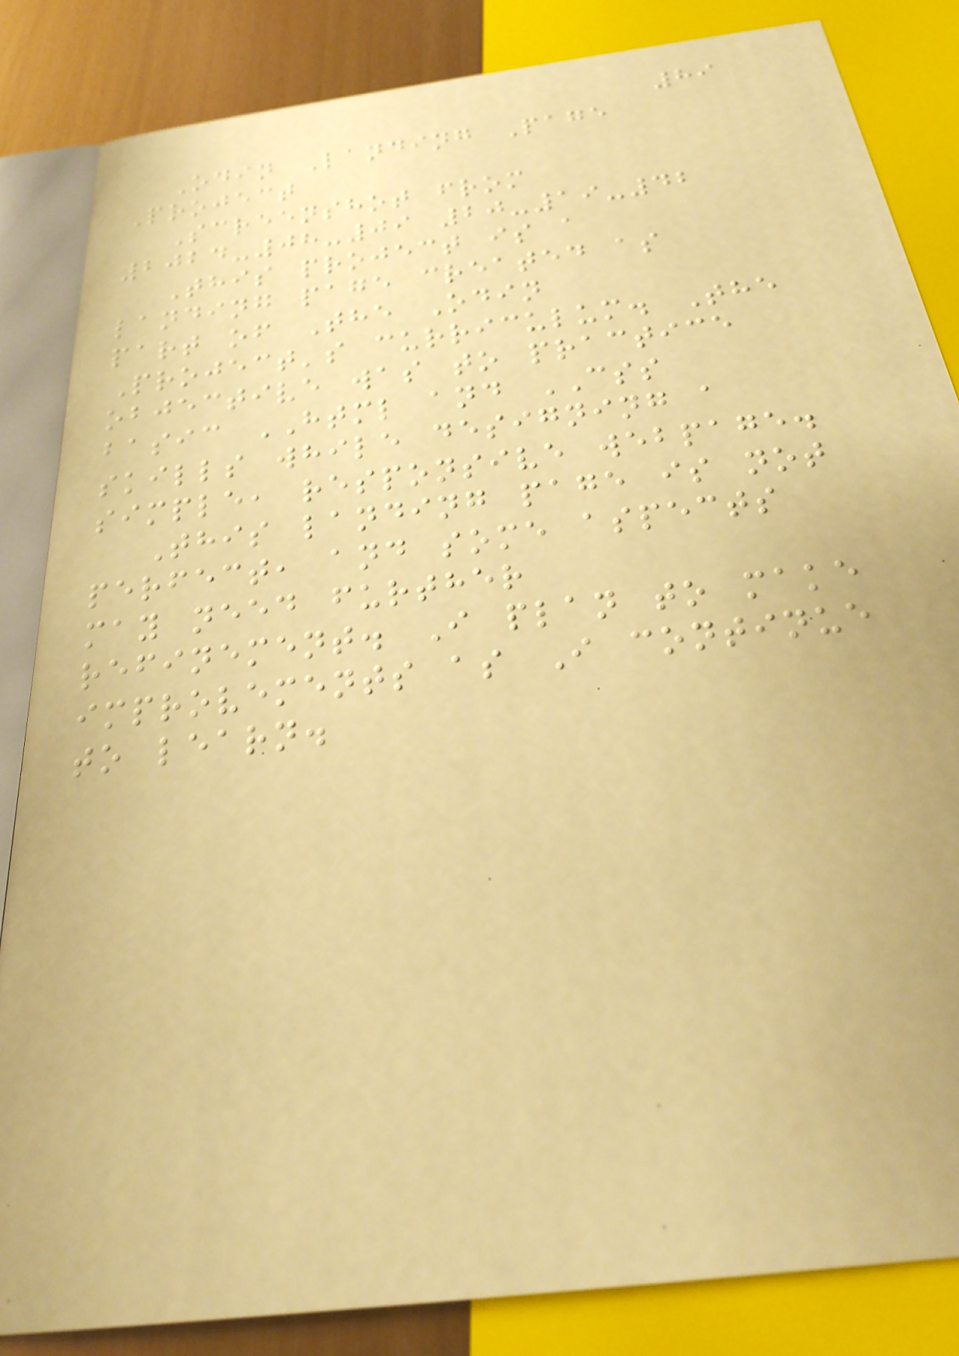89
Odin Landing Page
Project
Screenshot from
2024-08-09 20-19-42
This project is a
landing page created as
part of The Odin
Project's curriculum. The
objective was to practice
basic HTML and CSS
skills while designing a
simple, responsive webpage.
This landing page is not
perfect, and some aspects
may need further
refinement. I plan to make
improvements as I continue
to learn.
